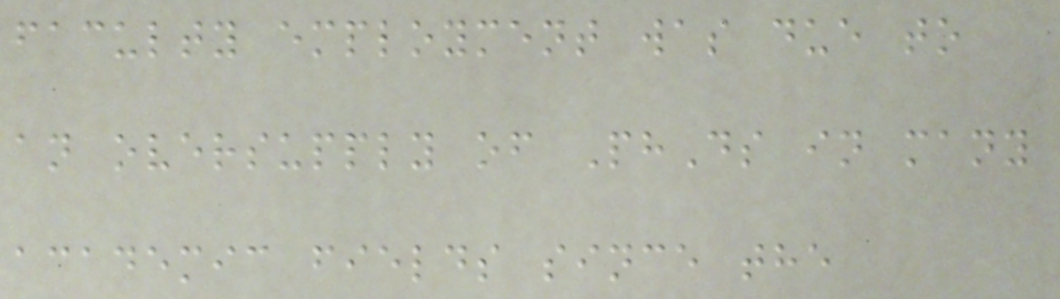faculty employment was due to
an oversupply of PhDs in many
academic fields since the
